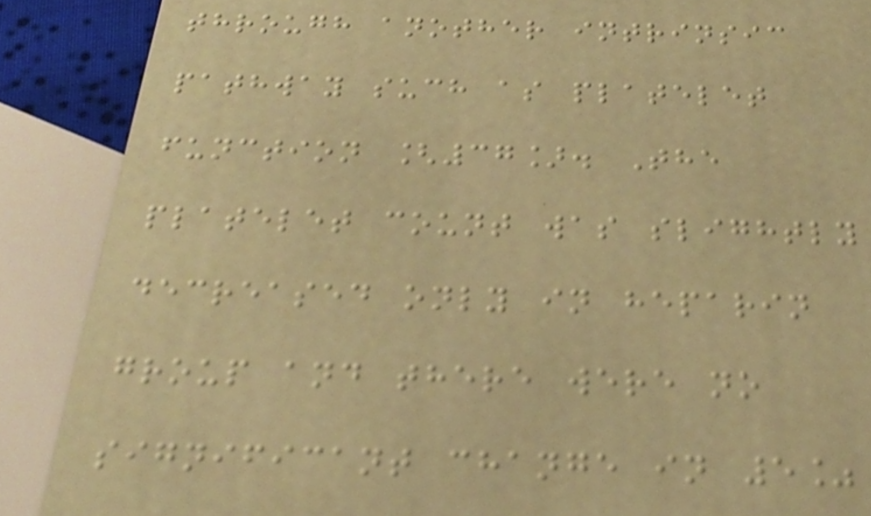through another intrinsic
pathway such as platelet
function [37]. The
platelet count was slightly
decreased only in heparin
group and there were no
significant change in 5%
